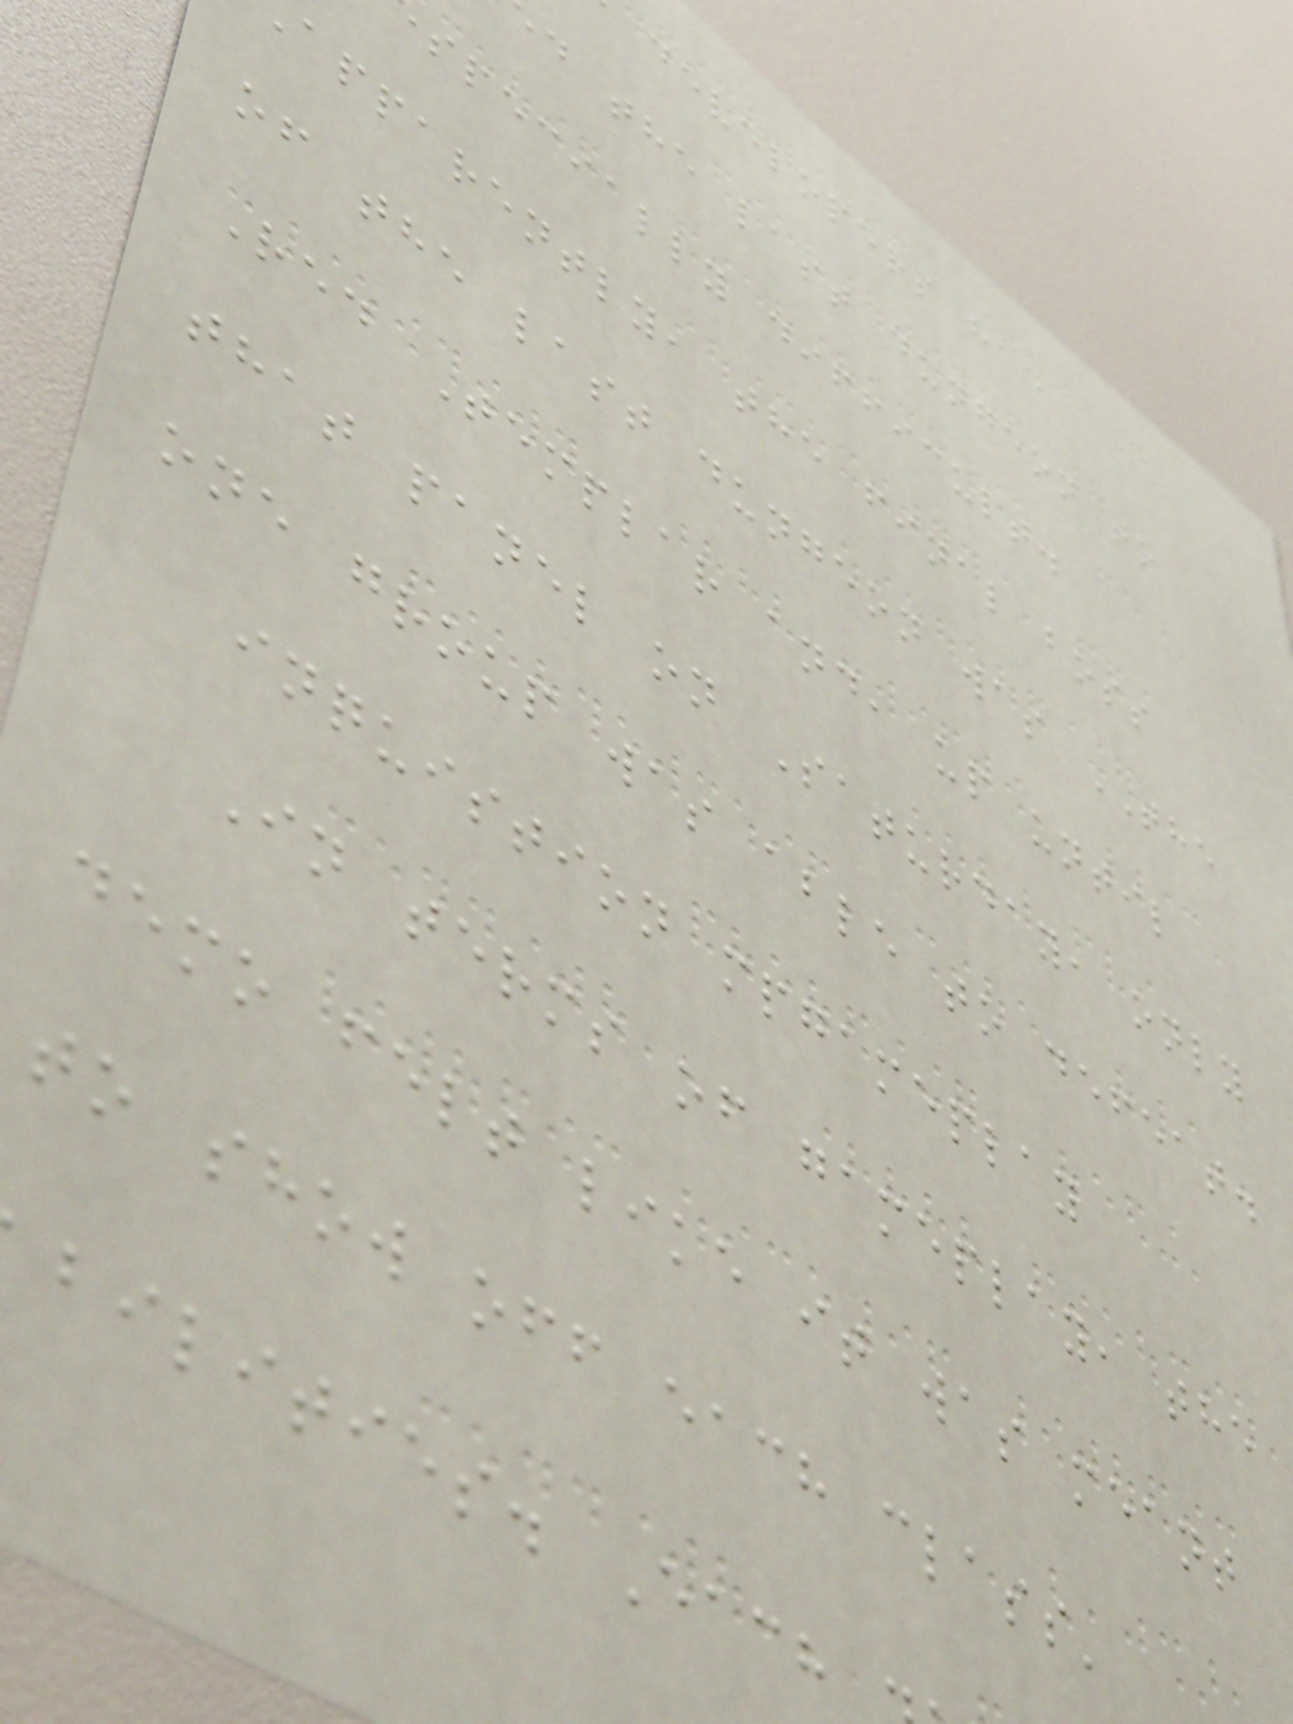developers had
d the last dungeon to
specially difficult.
apparently, the final boss
of the last dungeon was THE
Red Templar and, up until
that panel on Saturday, only
one group was able to defeat.
inquistion mpgameplay
In terms of gameplay, the
demo felt like it was meant
to show off each class'
bilities. Each
